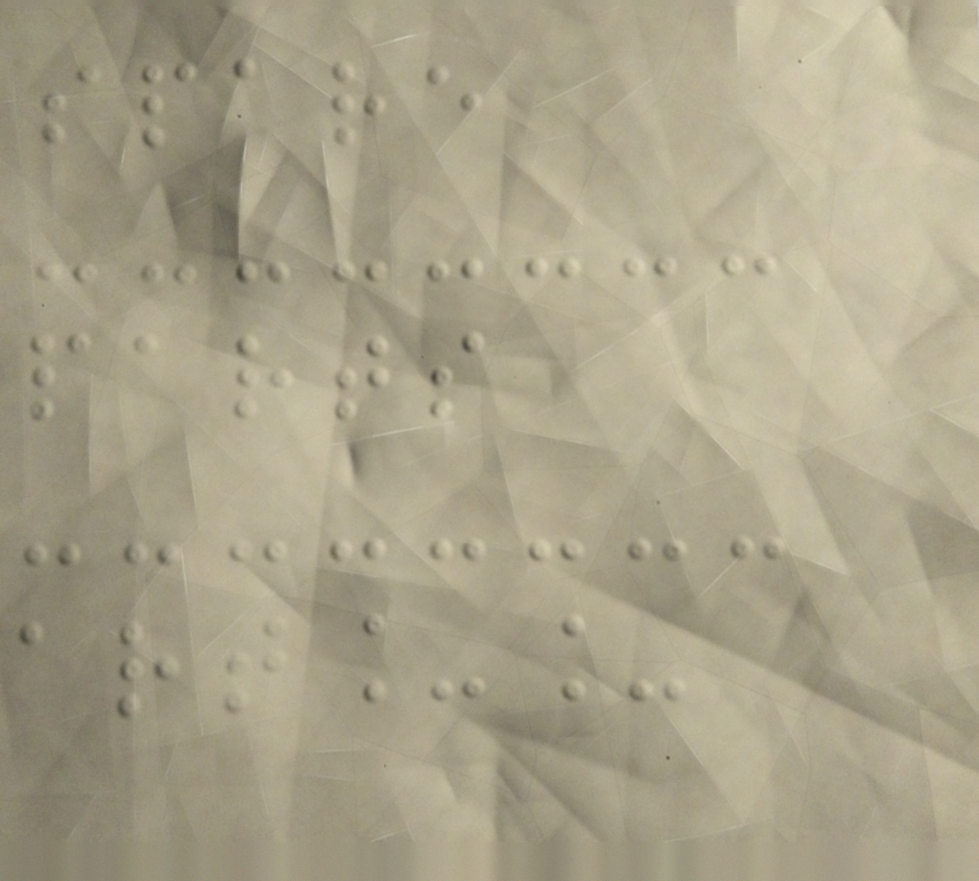spare
parts
art__
